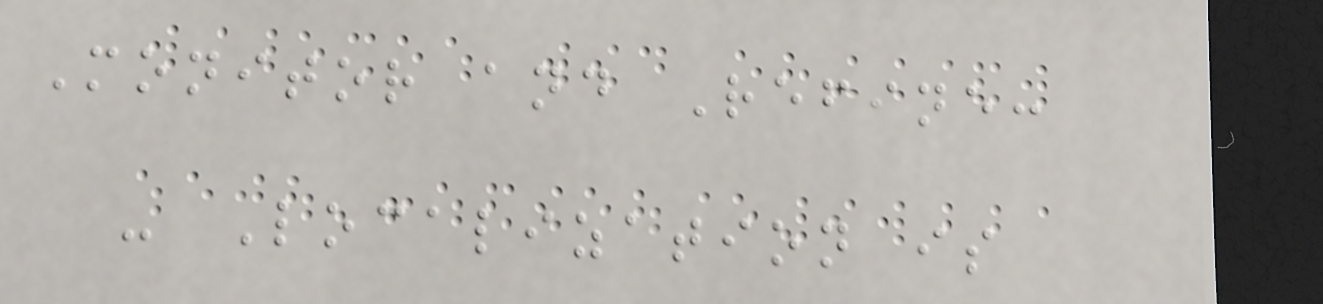Monitor and Refine:
- Localization is
